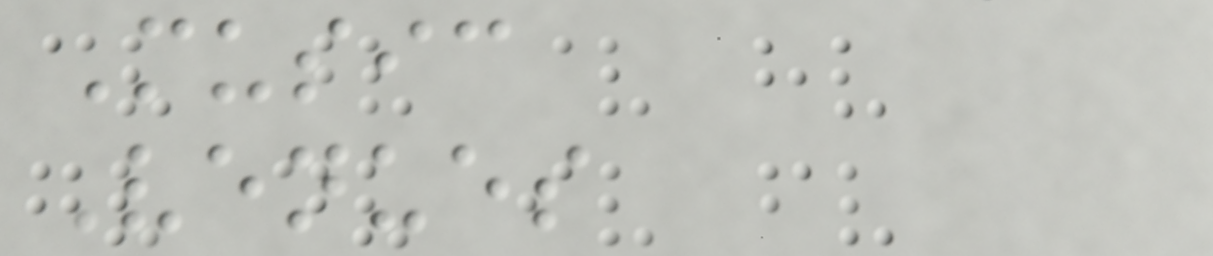Music
Venues
